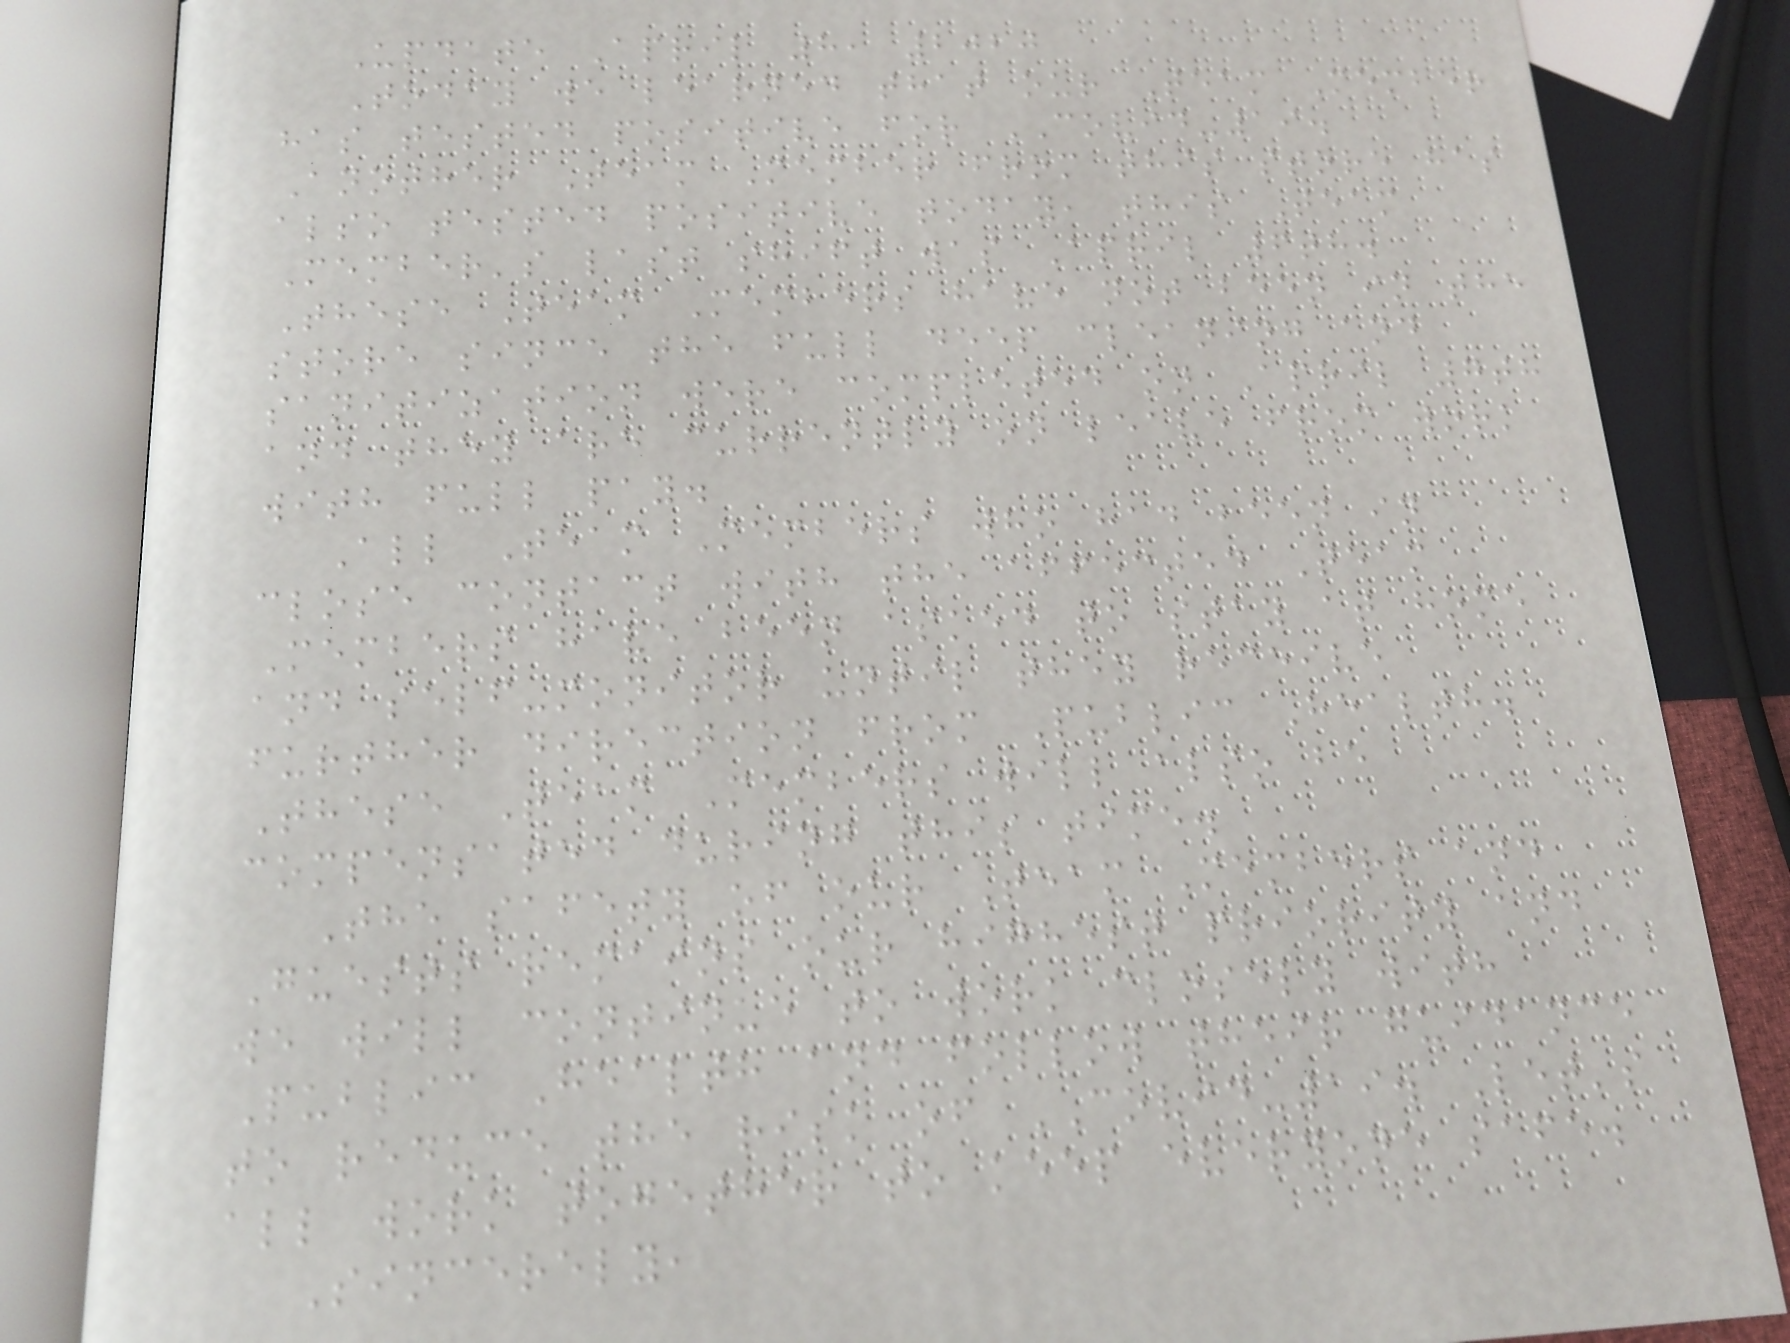Update April 8, 2020
Today we learned that our Team Member
has tested positive for COVID-19.
Another Team Member from this store has
also tested positive today, this Team
Member's last shift was April 6th.
These Team Members have not been in the
store since the full deep cleaning and
sanitization were completed on April 7th
and they are currently on leave from work
with full pay.
All Team Members who had been in
close contact with the affected Team
Members have been asked to stay at home
and self-monitor until they receive
further direction from Public Health.
These Team Members will also be
compensated during this time.
The safety of our Team Members and
Guests remains our highest priority and
we will continue to work closely with
Public Health and follow their guidance
to reduce the risk of COVID-19. Let's
all work together to keep everyone safe.
Sincerely,
